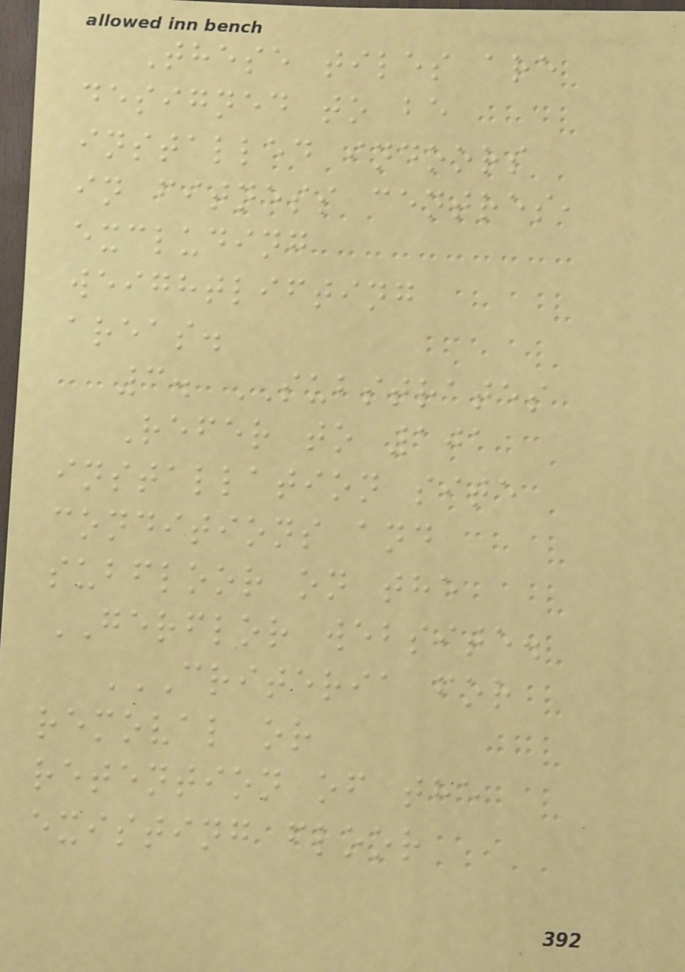These tiles are
designed to be
installed indoors
in fitness centres,
excluding
weightlifting
areas.
3. SUBSTRATES
Refer to 101
installation site
conditions and
subfloor on the
GERFLOR website.
CRITERIA FOR
REMOVAL OR
RETENTION OF THE
EXISTING FLOOR
